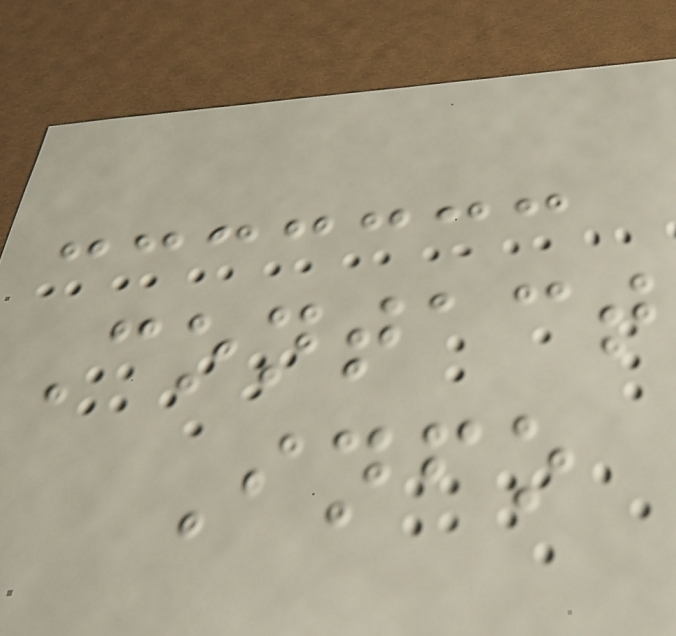Contact
Info
